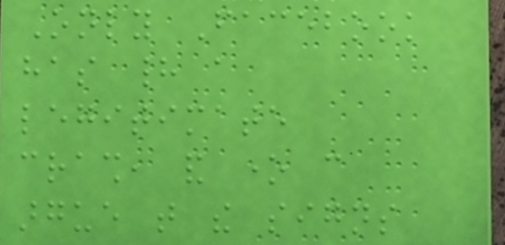Only Facebook
has had a
legitimate
crash, and one can
argue that the signs
